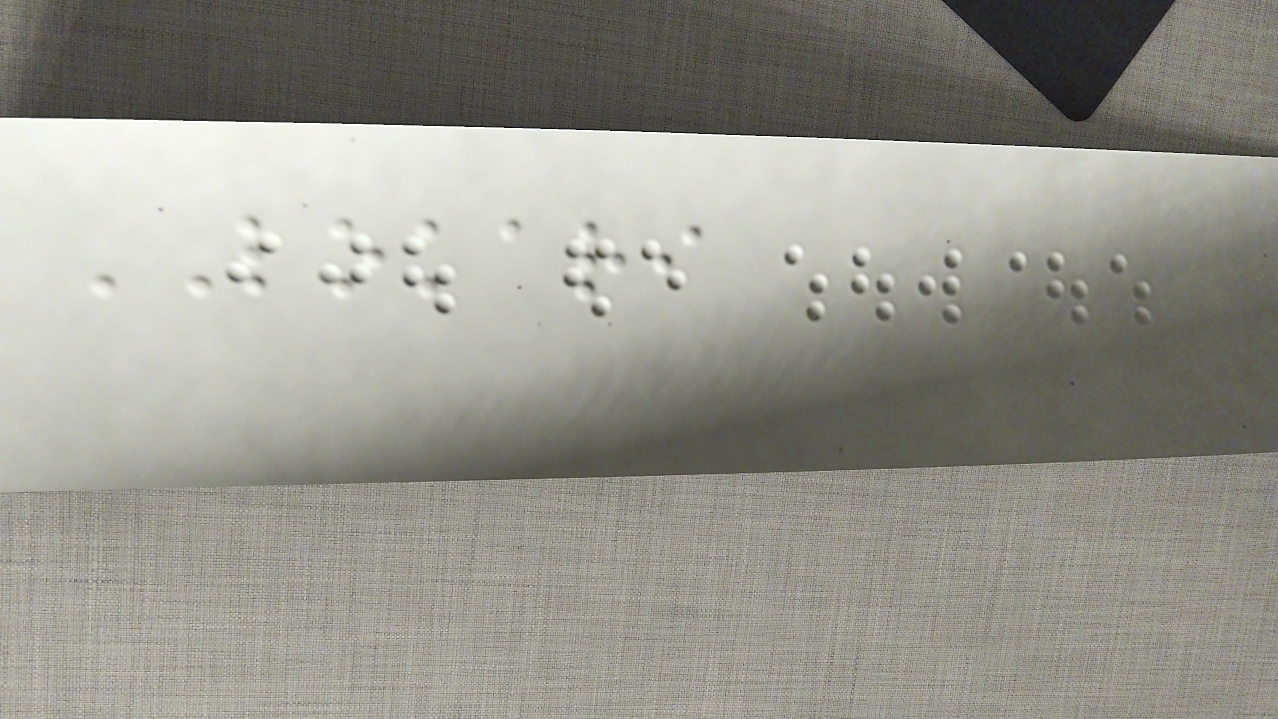LOKARI
